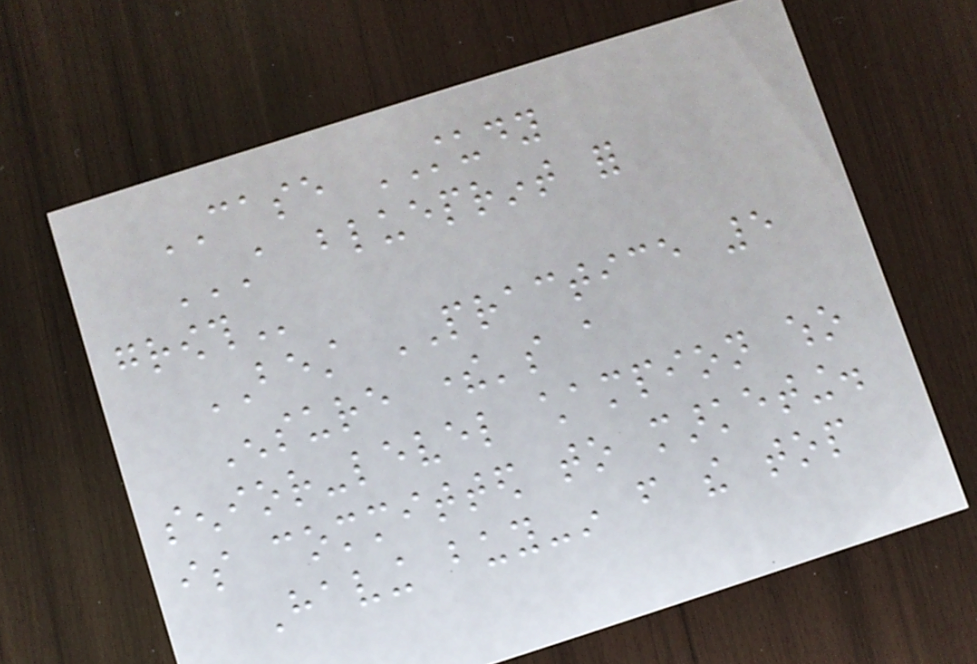CASE STUDY
A BLUEPRINT FOR
GROWTH
BEST PRACTICE 5
Ensure there's a
senior-level champion who
is committed to marketing.
Having buy-in from the top
